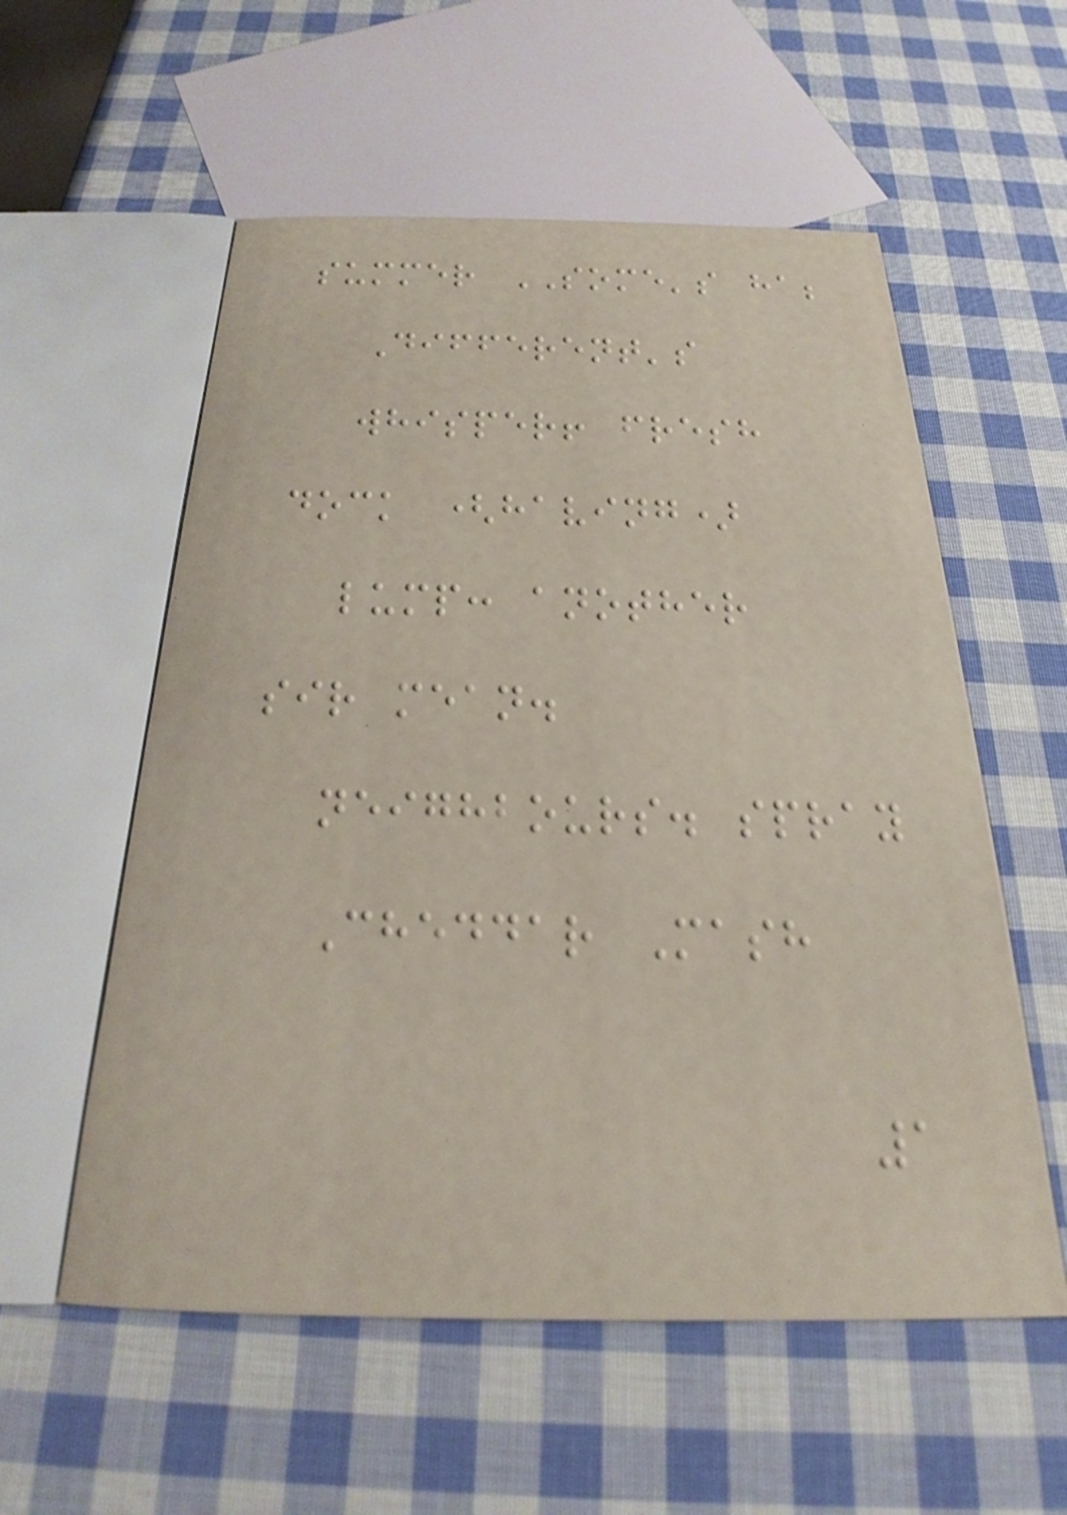summer SOME's ha;
Different's
whisper! fresh
dock (having)
lump: another
sir mean.
neighbours. spray
Cheddar Mash
1
